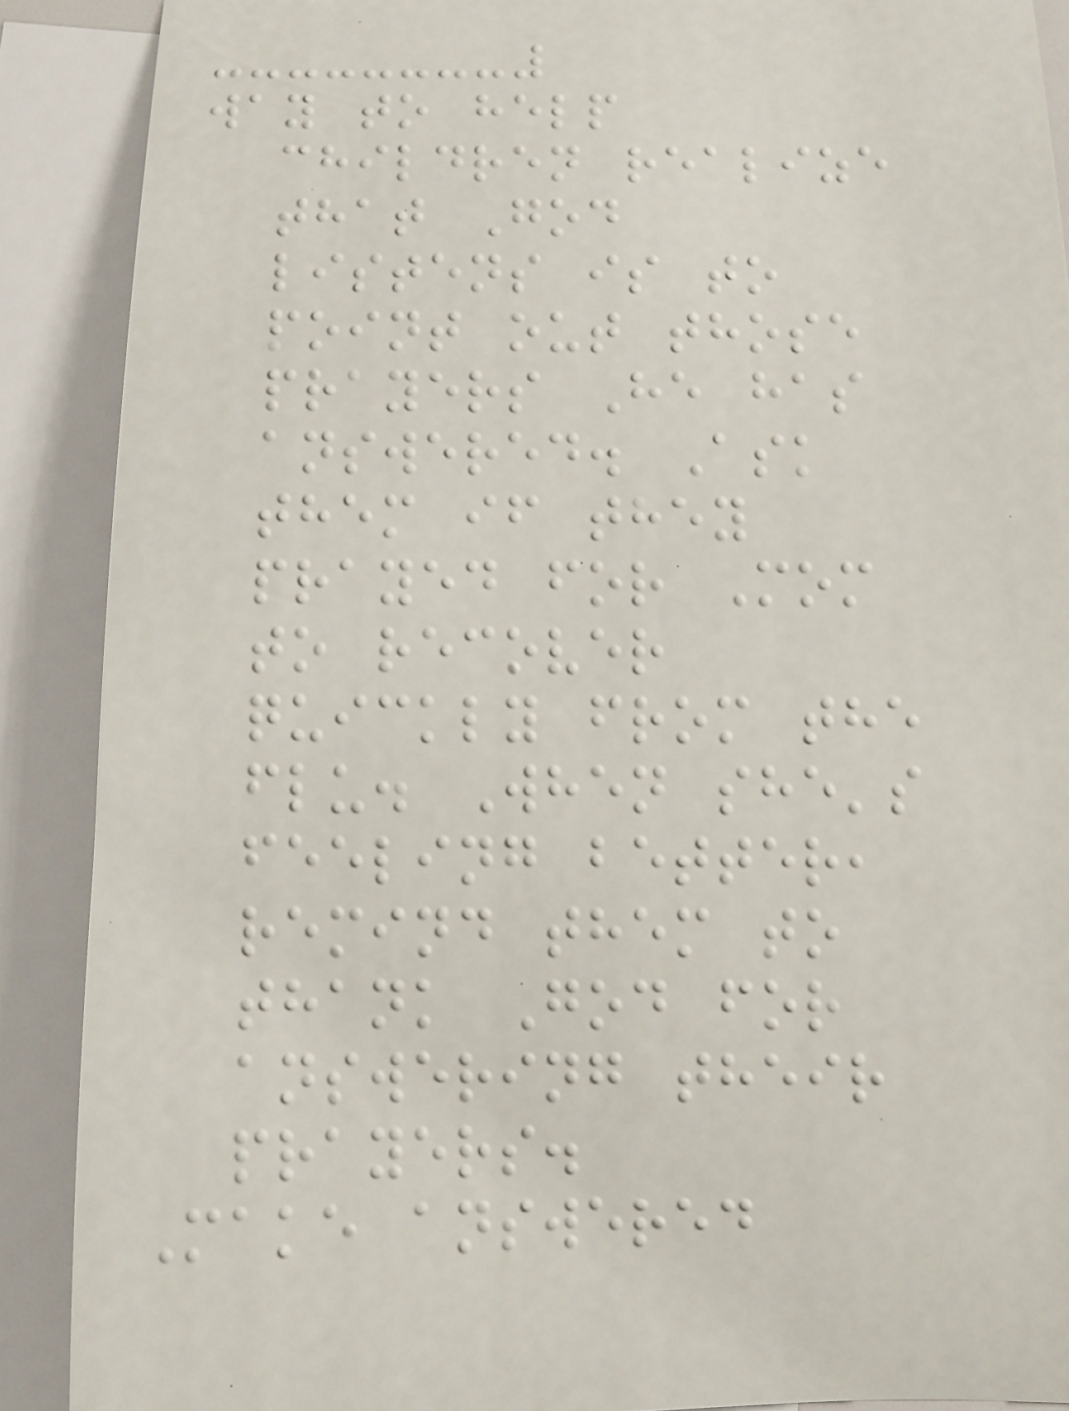way to help
children realize
that God
listens is to
point out those
prayers He has
answered. Ask
them if they
prayed for Mom
to recover
quickly from the
flu. When she's
feeling better,
remind them to
thank God for
answering their
prayers.
Make answered
